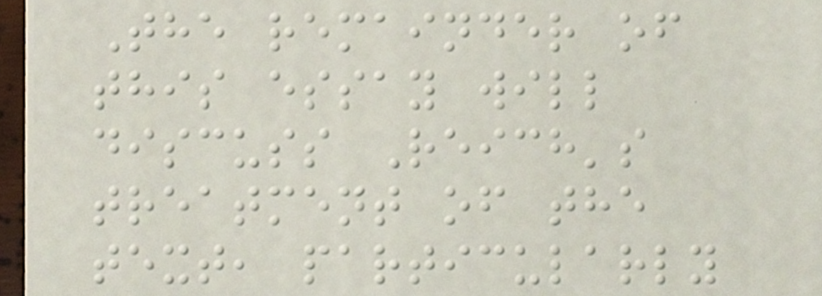The remainder of
this essay will
discuss Reich's
treatment of the
text, particularly
